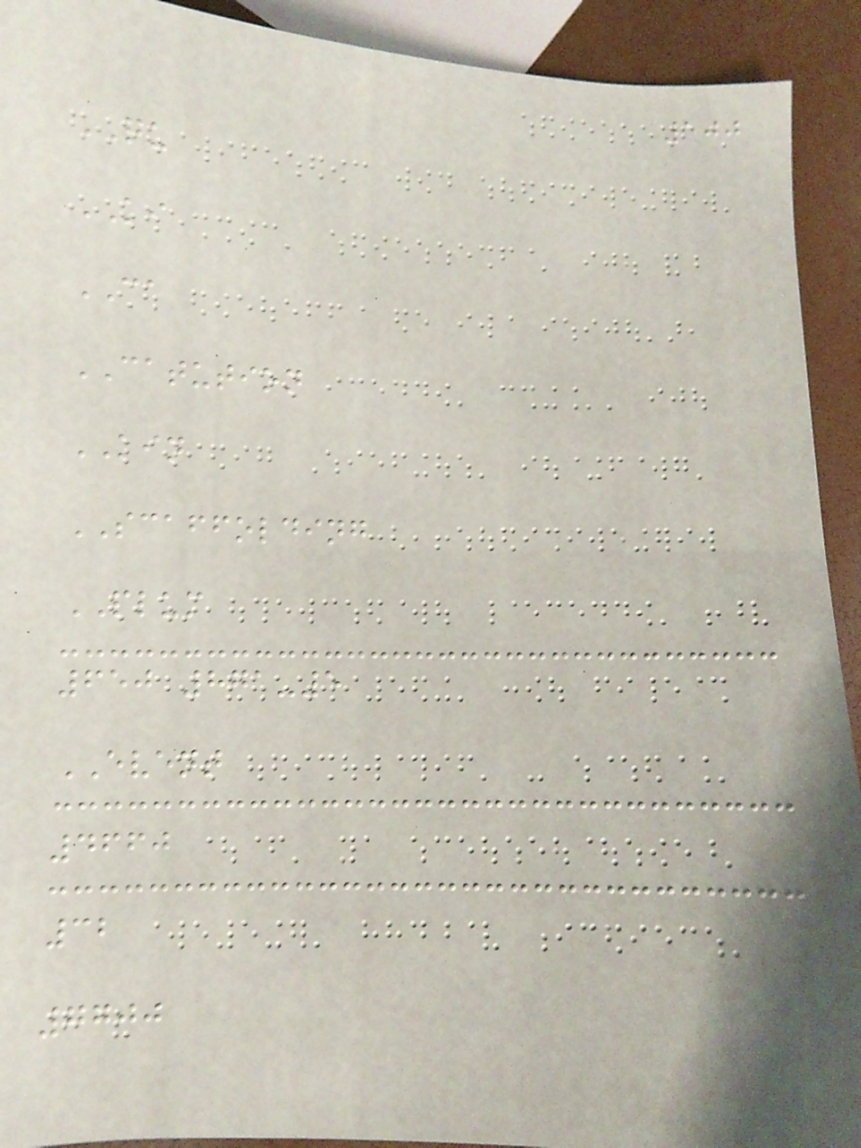100
QU
KI
CA
CATUTION
KIN
SCAFFOLDING
PLUM
650 871-5
EVENT
4660
32
7700
